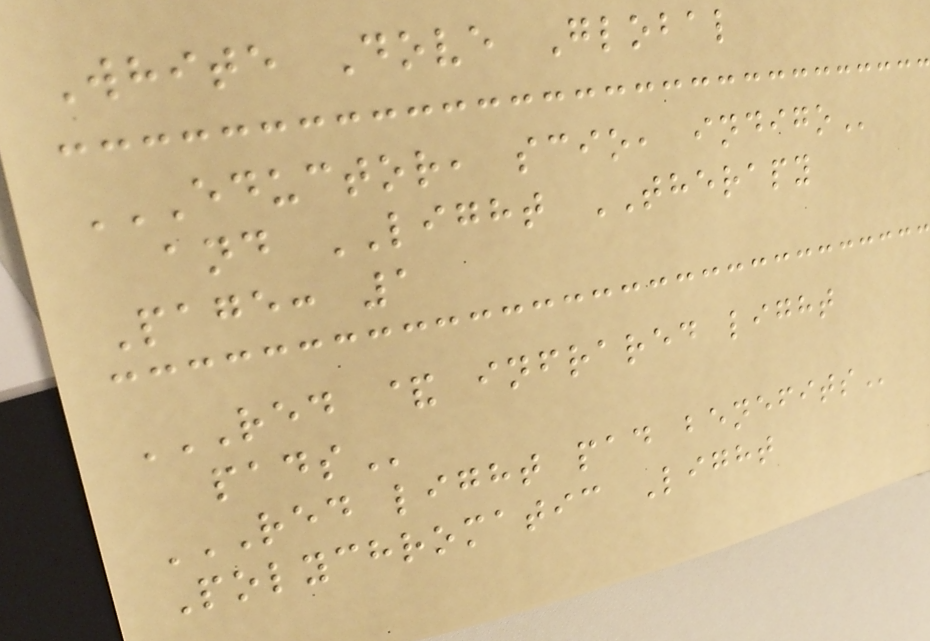White Dove Global
EDUCTOR, SCIO, INDIGO
and LIGHT THERAPY
Page: 1
RED & INFRARED LIGHT
PADS
RED LIGHT PAD BENEFITS
Polychromatic Light
